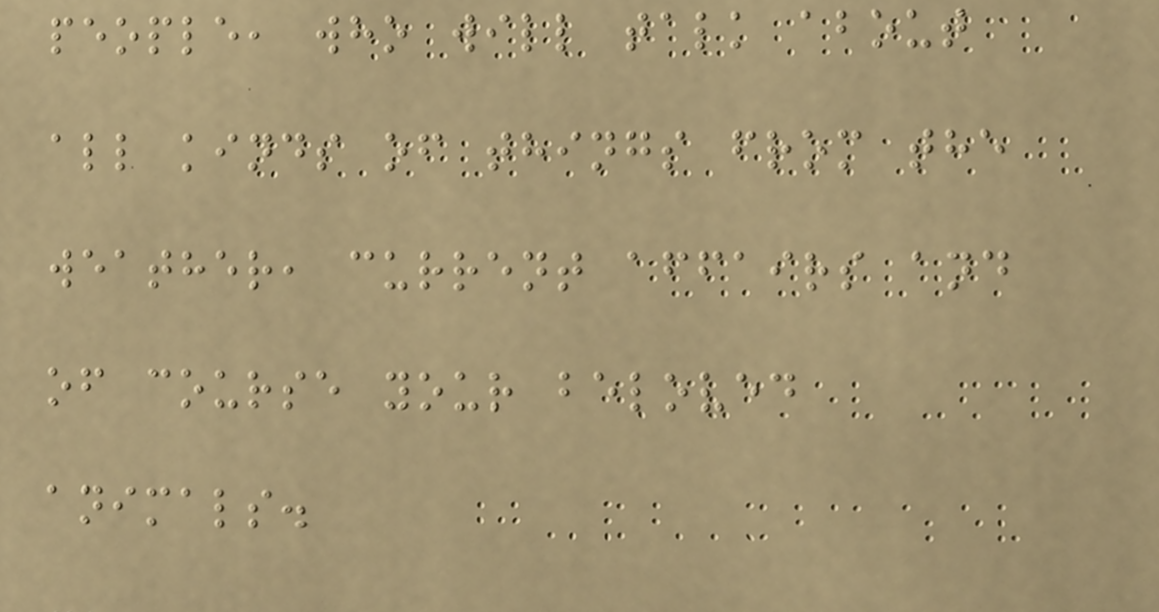people, who will talk about
all kinds of things from the
weather, current affairs and
of course your beloved
animals.
